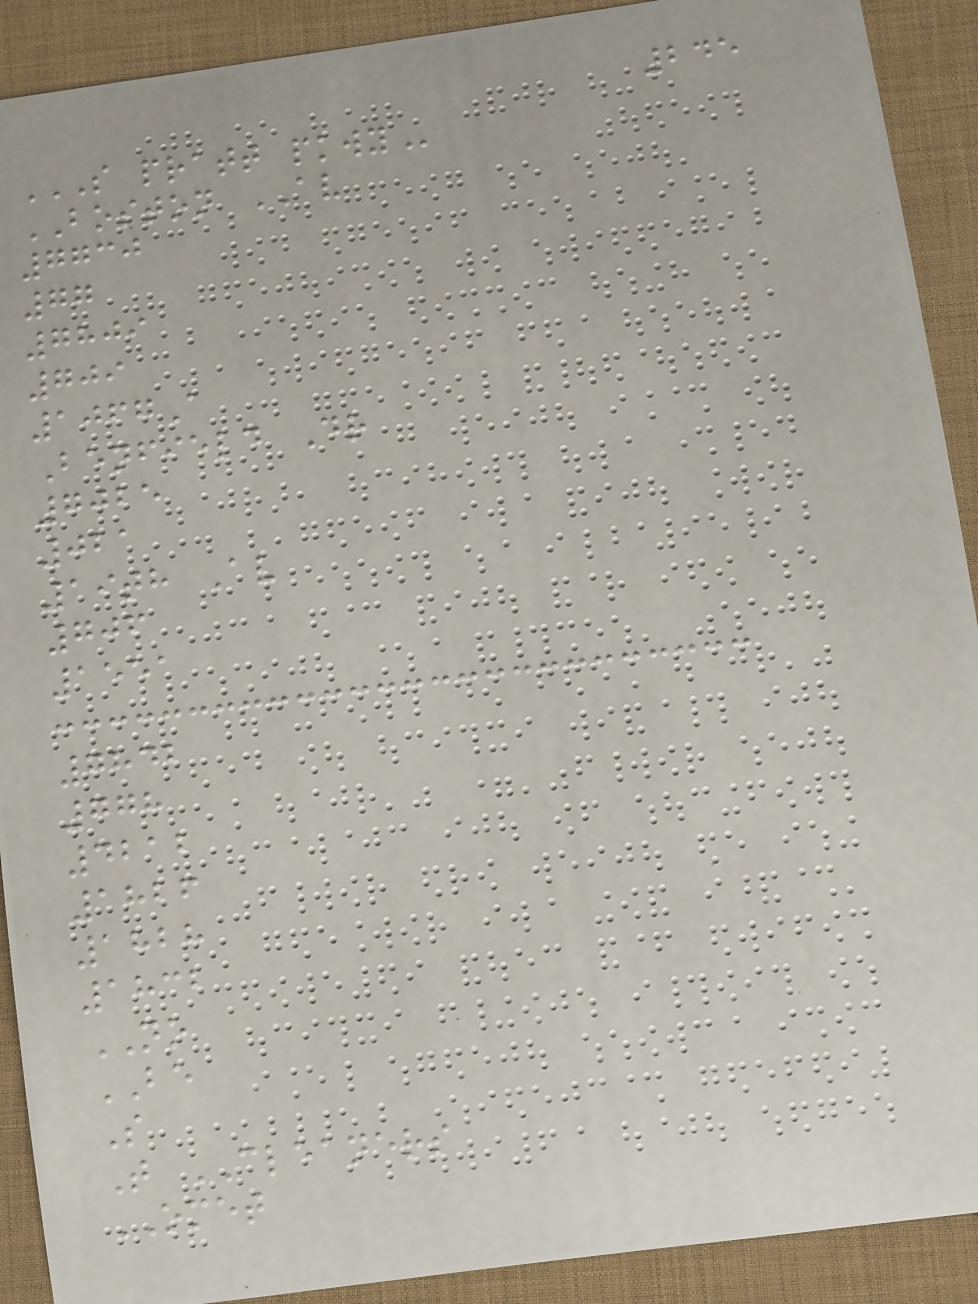245
S PRATT PKWY
BOSTON AV
7730
77
7809
709
1067A
Benfield Dr
7025
021
19th Av
706
1551
7842
778
4212
1826
1828
1832
NO
BE
S
T CLEANERS
OMET
